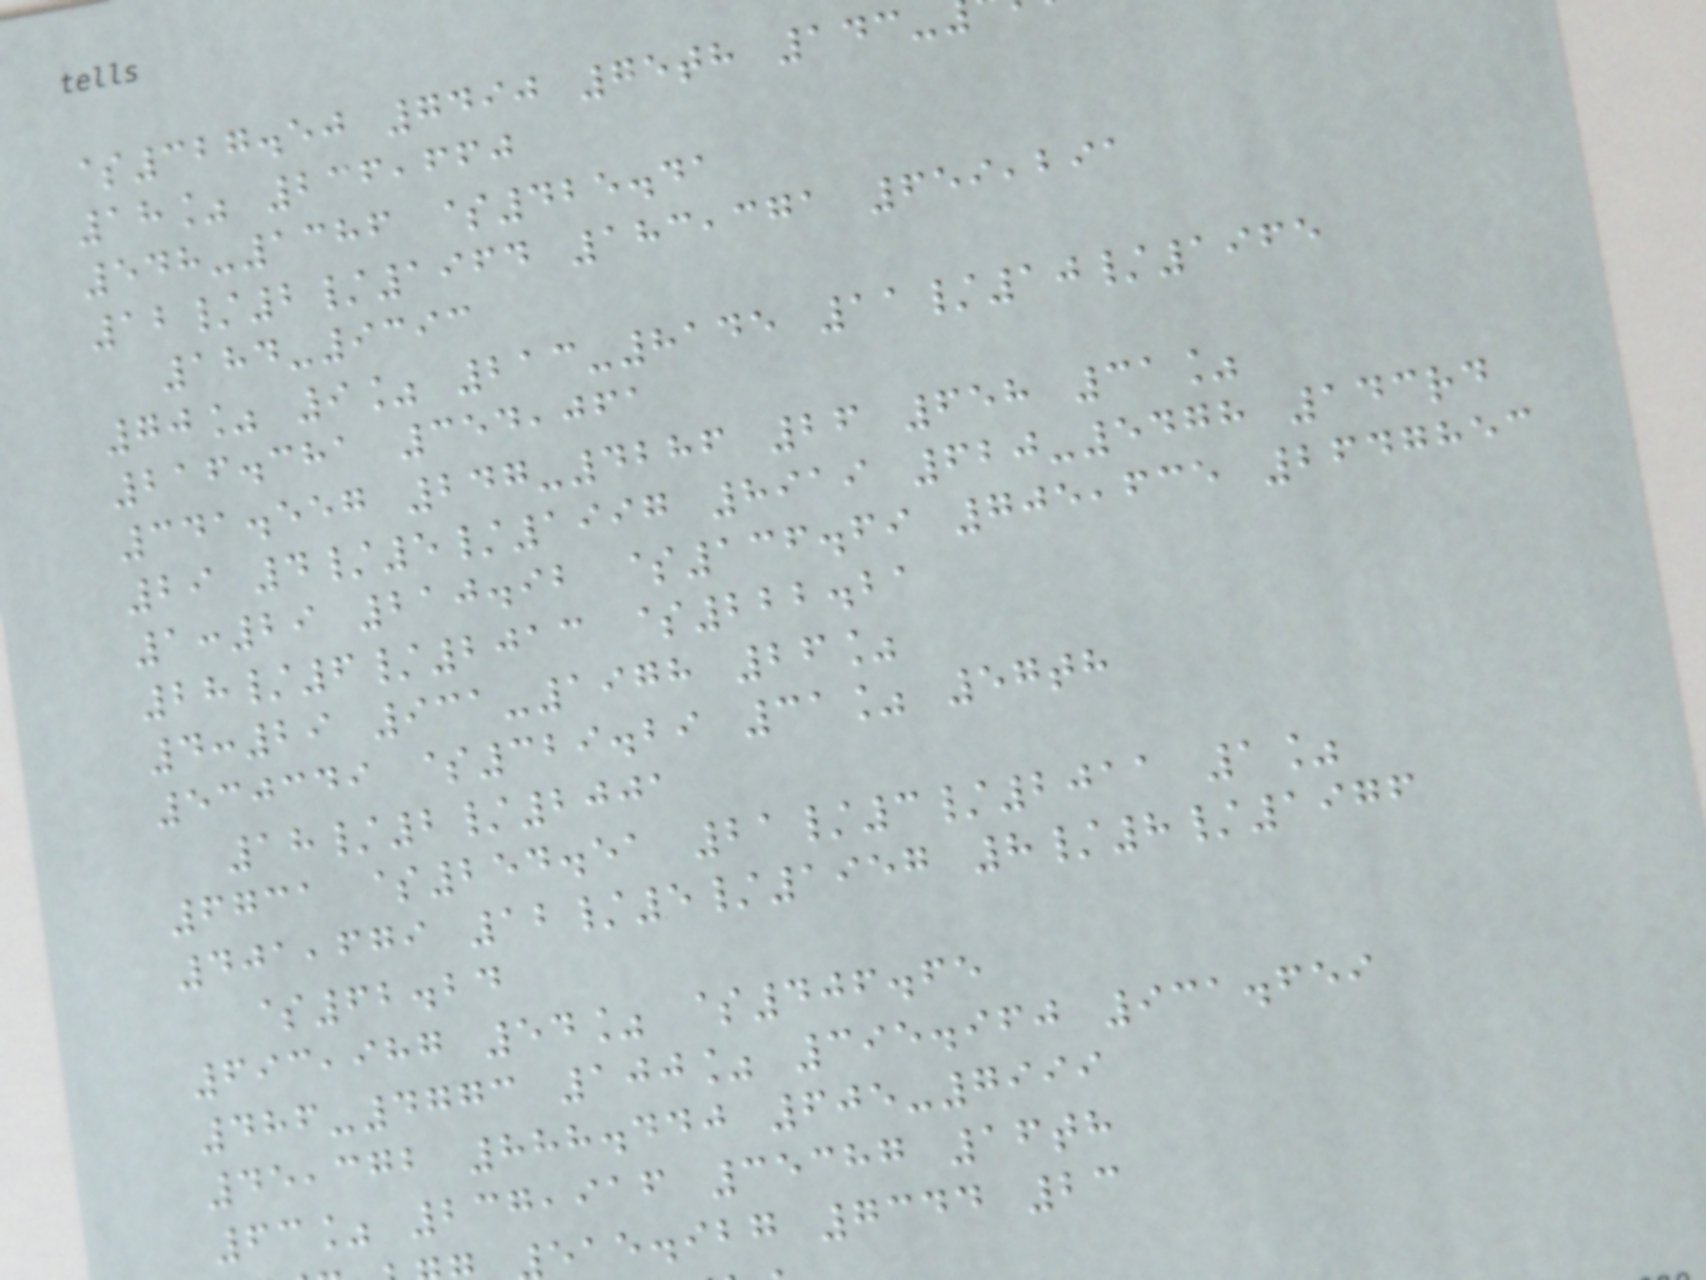$327.50 7490 75th 143-
18% 236,660
548-1386 $425.41
12/2/1964 183,371 659,291
184-9393
70% 9% 213-8145 11/10/1965
216.381 354,061
341.557 247-4286 26 658 31%
29 4/5/1997 8919 620-5478 143rd
1:29 210.92 $136.69 705,635 2647853
28/6/2013 $222.21
4:29 931-1978 26%
530349 $329.29 31% 57th
18/2/2001
6731 $254.51 21/3/2011 1%
401,679 12/5/1957 8/8/1976
$62.24
693,987 54% $406.65
486-4773 100% 395.960 931.659
45,372 888.440 605-7999
63% 237,916 35387 16th
eae.ibg 7344 23
